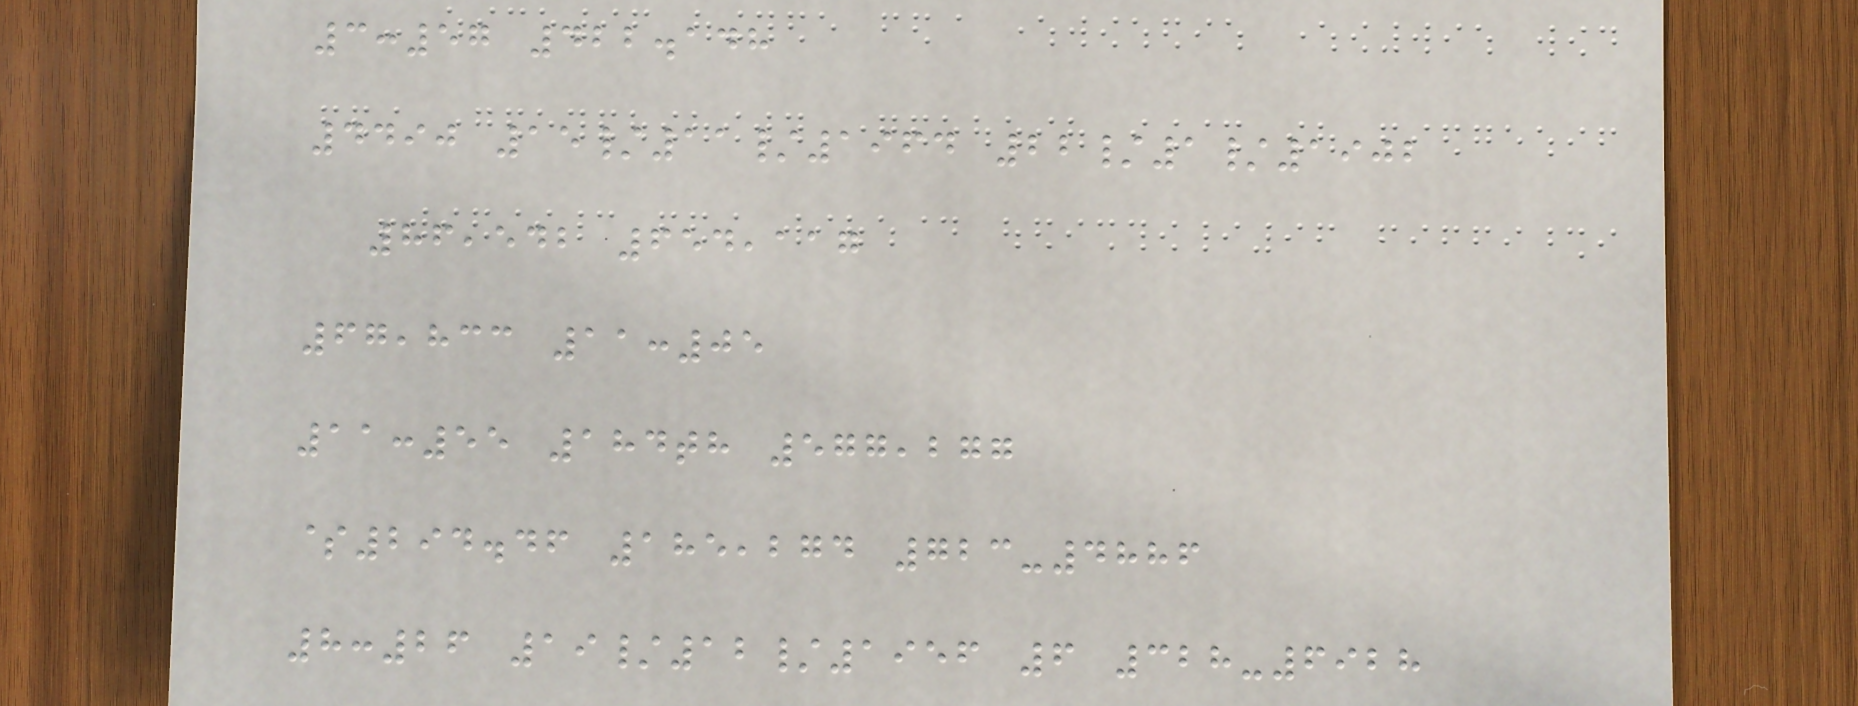3:57 422.148
4490 15/11/1964 22/1/1902
86,542 654,117
67,833 11:05
11:55 184th 577,277
$294.46 185,274 723-4886
8:26 19/12/1956 6 328-6928
